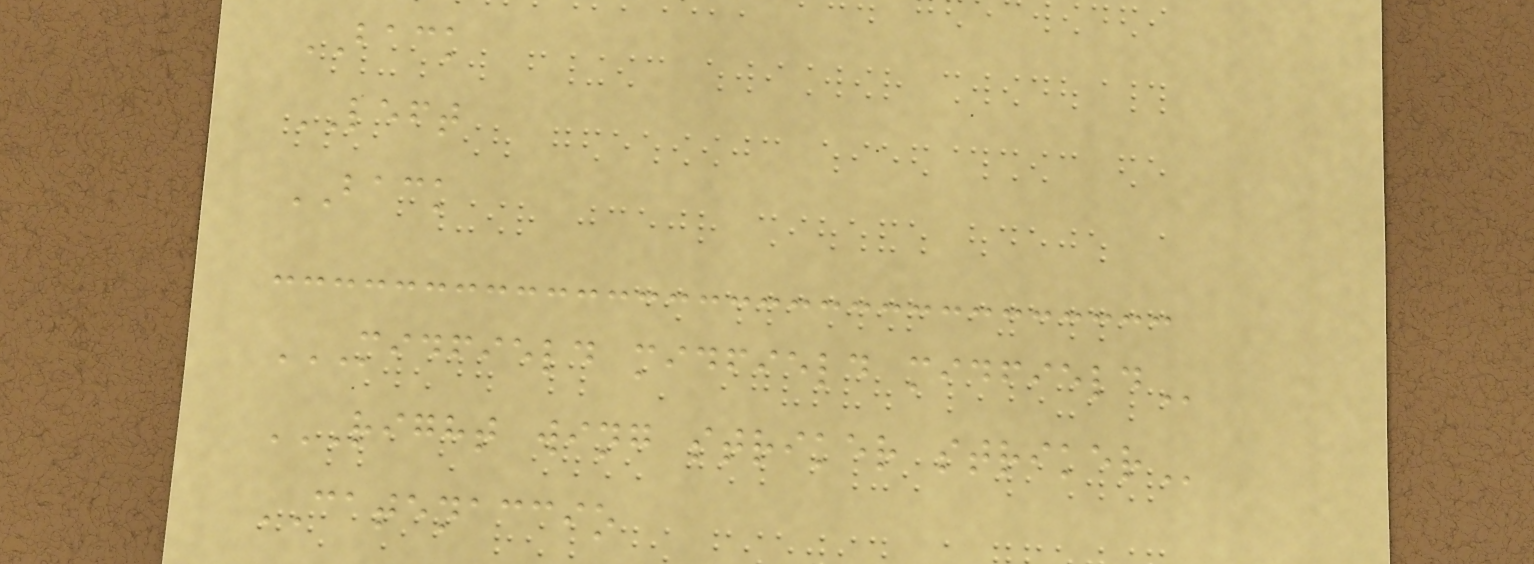BACK
LEFT
BACK
MIDFIELD MIDFIELD MIDFIELD
RIGHT WING STRIKER STRIKER
CATENACCIO
